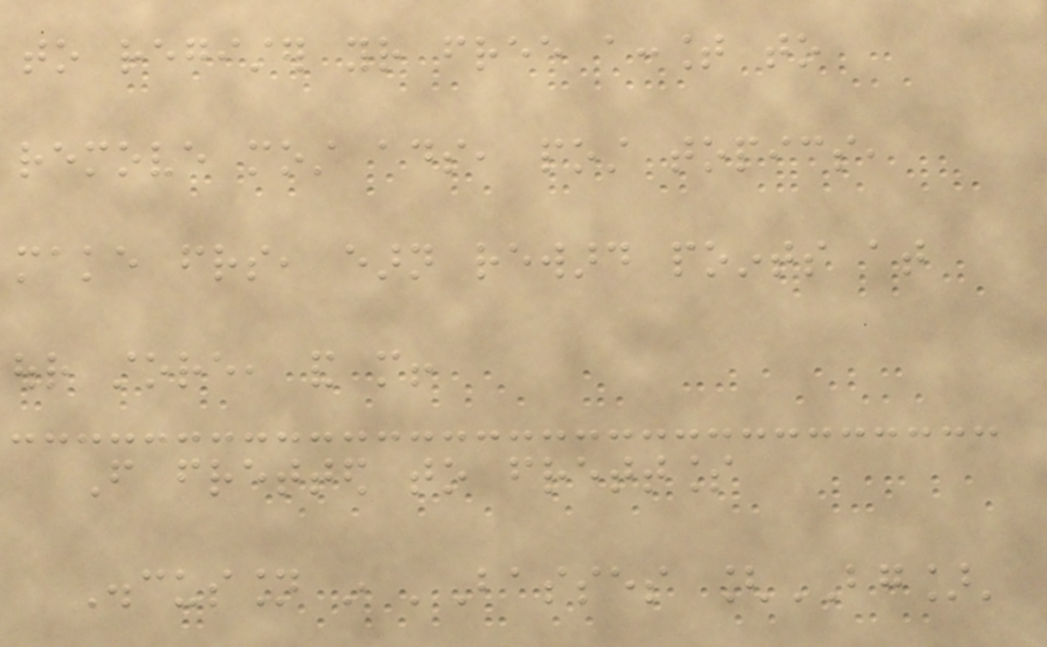to register your free account to
remove most ads, post topics,
make friends, earn reward points at
our store, and more!
From fretted to frettless
Discussion in 'Basses [BG]'
